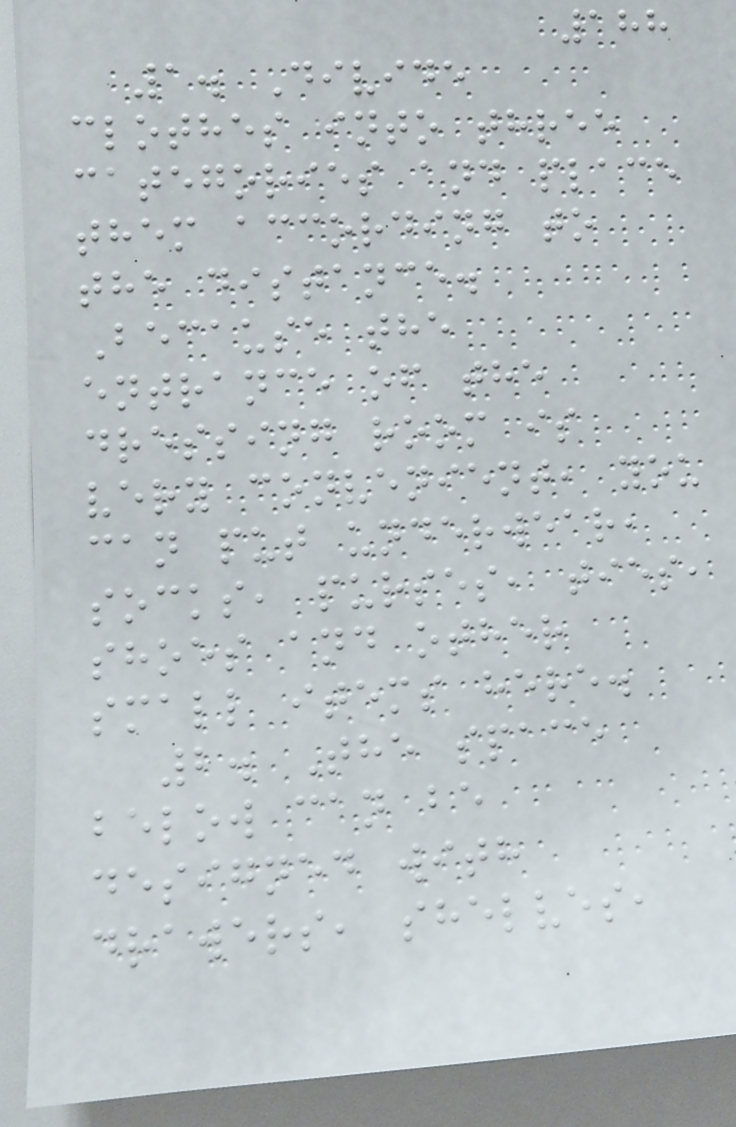188
1. Divide
clothes into three
categories and place
them according to
the distance.
Because the
entrance of the
dressing room is
very convenient, you
can put underwear,
socks, purses, ties,
shoes and other
small items here.
2. The space
below can be
designed with
drawers, shelves,
